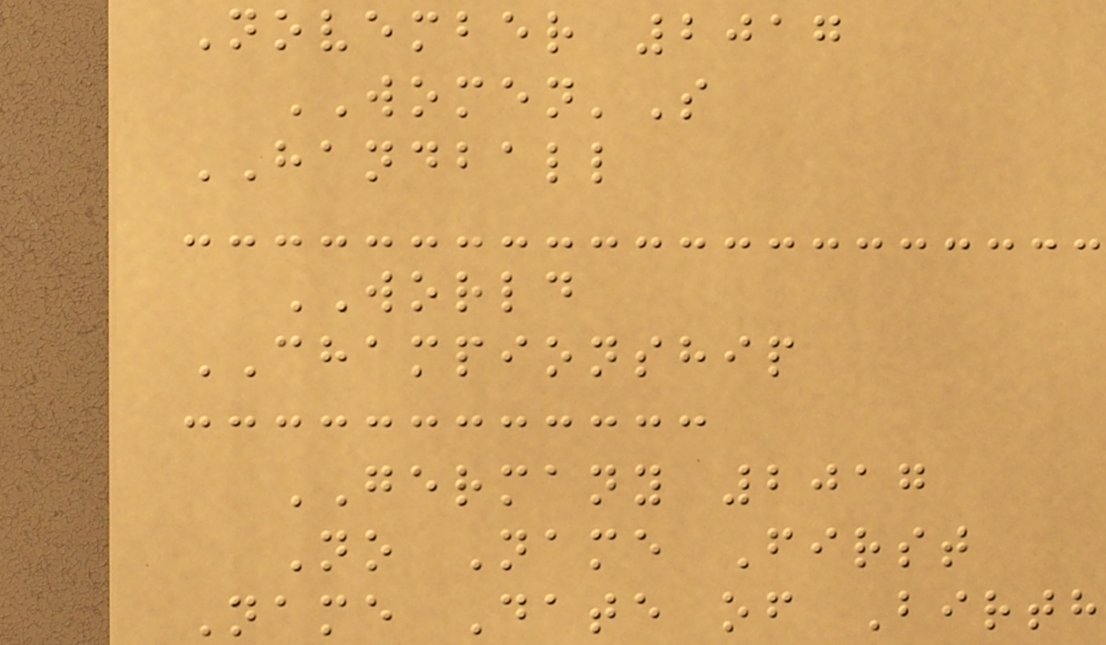November 2017
WOMEN'S
HANDBALL
WORLD
CHAMPIONSHIP
GERMANY 2017
No Name First
Name Date of Birth
